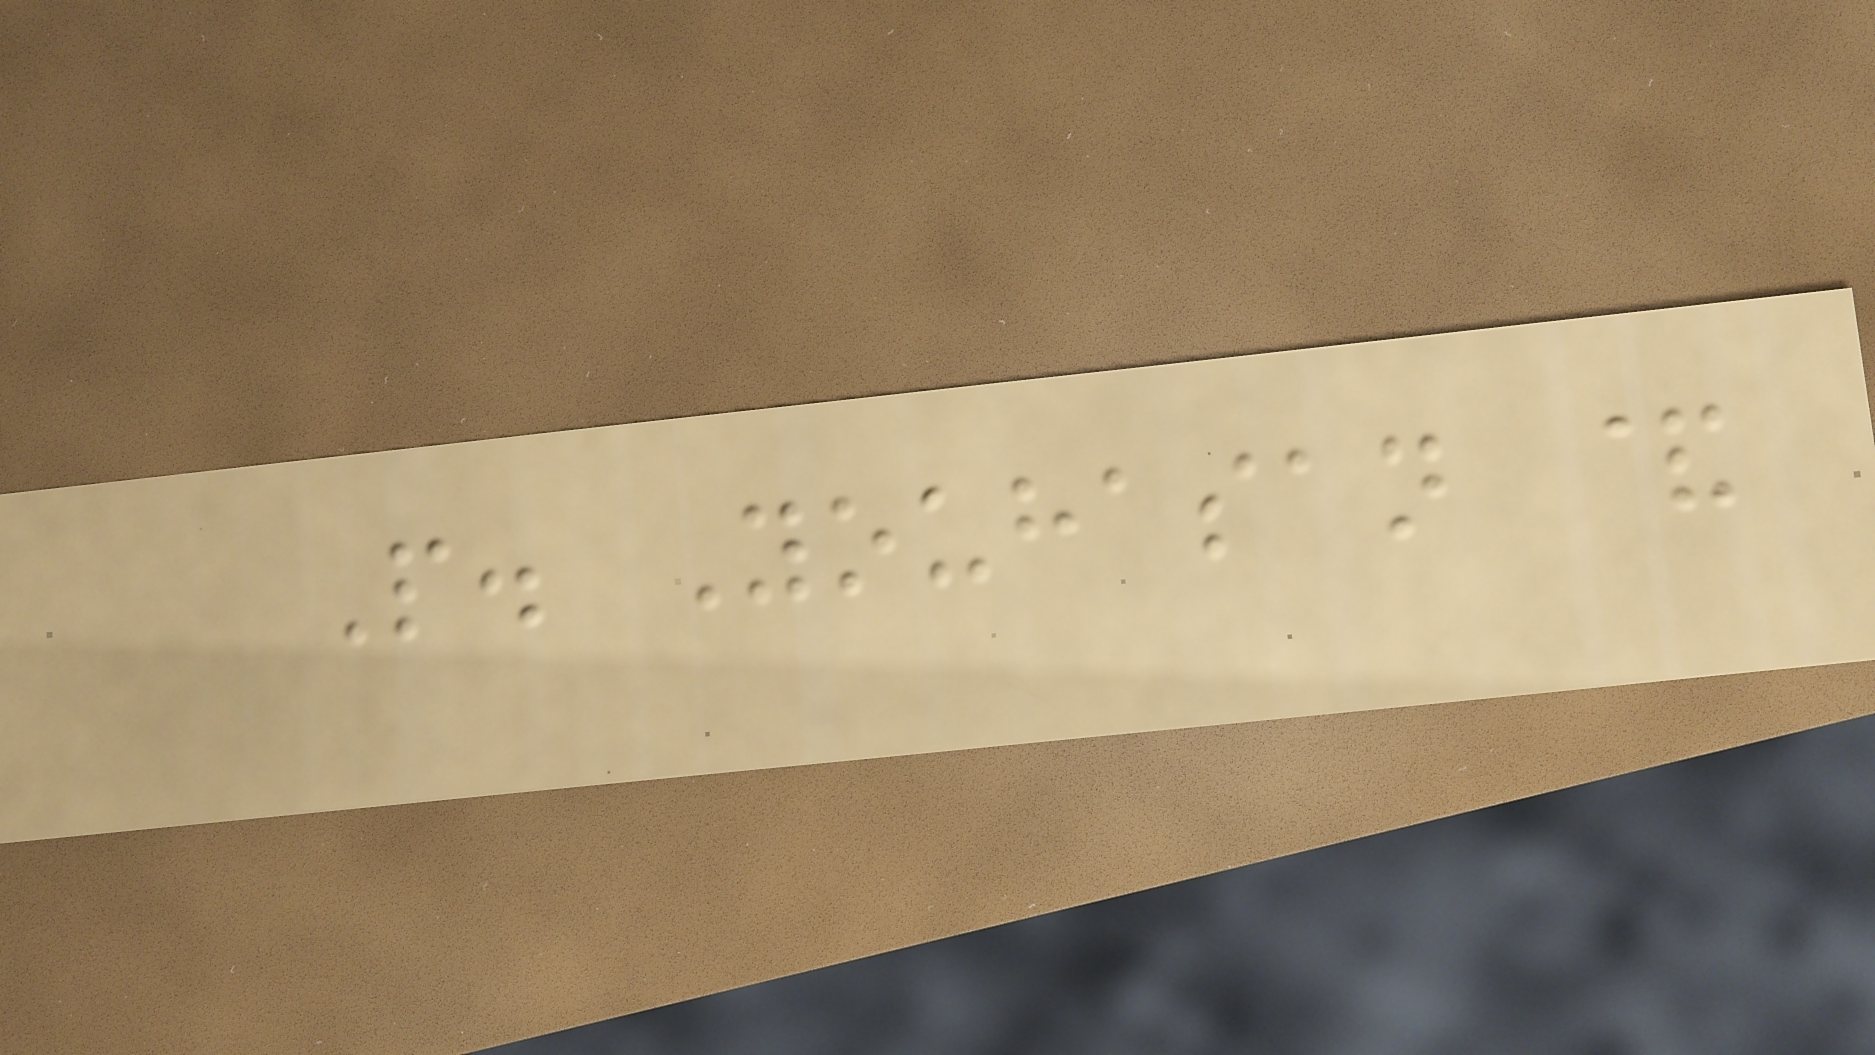P. Youhasan &
